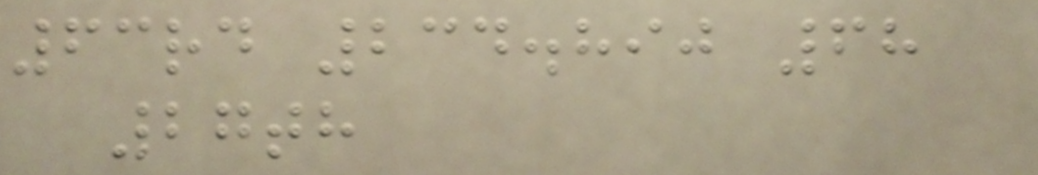63rd 234.890 68
27th
